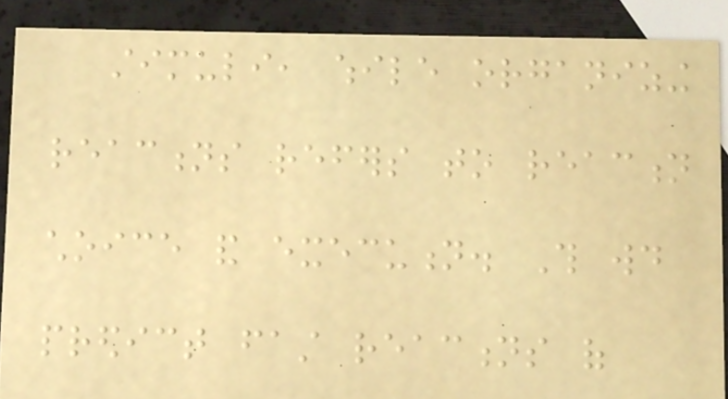stimuli, while organizing
reactions refers to reaction
choice and execution. This would
predict fast reactions of
